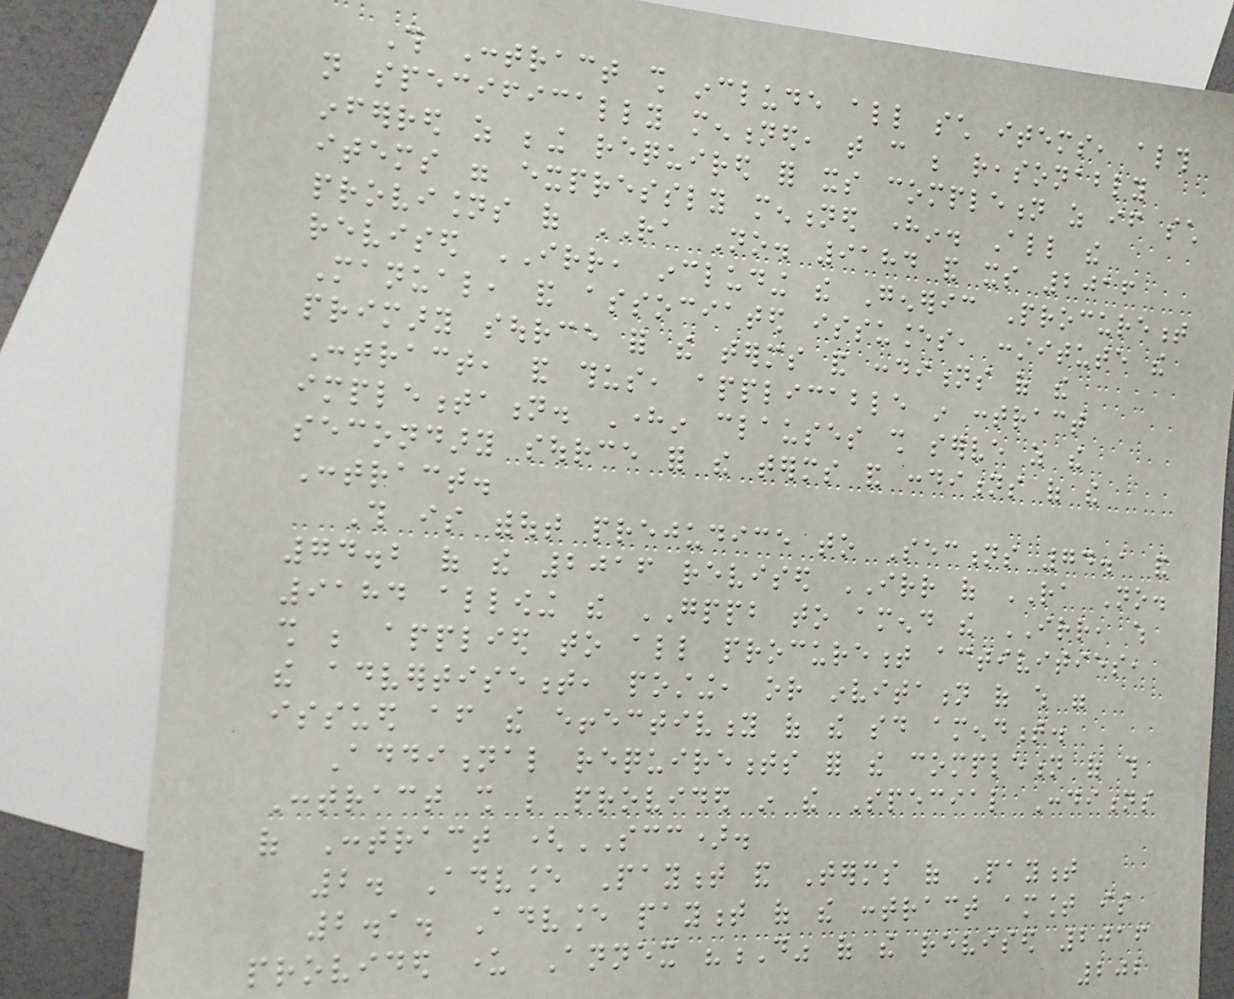This Contract shall include all such items, although
not specifically mentioned, that can be reasonably
inferred as being required for its completion as if such
items were expressly mentioned herein. All the
provisions of RA No. 9184 and its 2016
revised IRR, including the Generic Procurement
Manual, and associated issuances, constitute the
primary source for the terms and conditions of the
Contract, and thus, applicable in contract
implementation. Herein clauses shall serve as the
secondary source for the terms and conditions of the
Contract.
This is without prejudice to Sections 74.1 and
74.2 of the 2016 revised IRR of RA No.
9184 allowing the GPPB to amend the IRR, which
shall be applied to all procurement activities,
the advertisement, posting, or invitation of which were
issued after the effectivity of the said amendment.
Additional requirements for the completion of this
Contract shall be provided in the Special Conditions
of Contract (SCC).
2. Advance Payment and Terms of Payment
2.1. Advance payment of the contract amount is
provided under Annex "D" of the revised 2016
202
